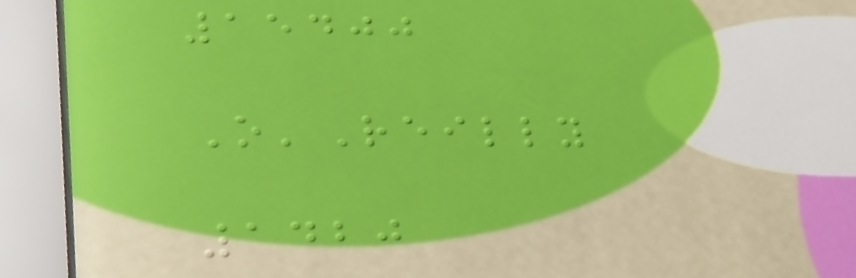15400
O'Reilly
1420
